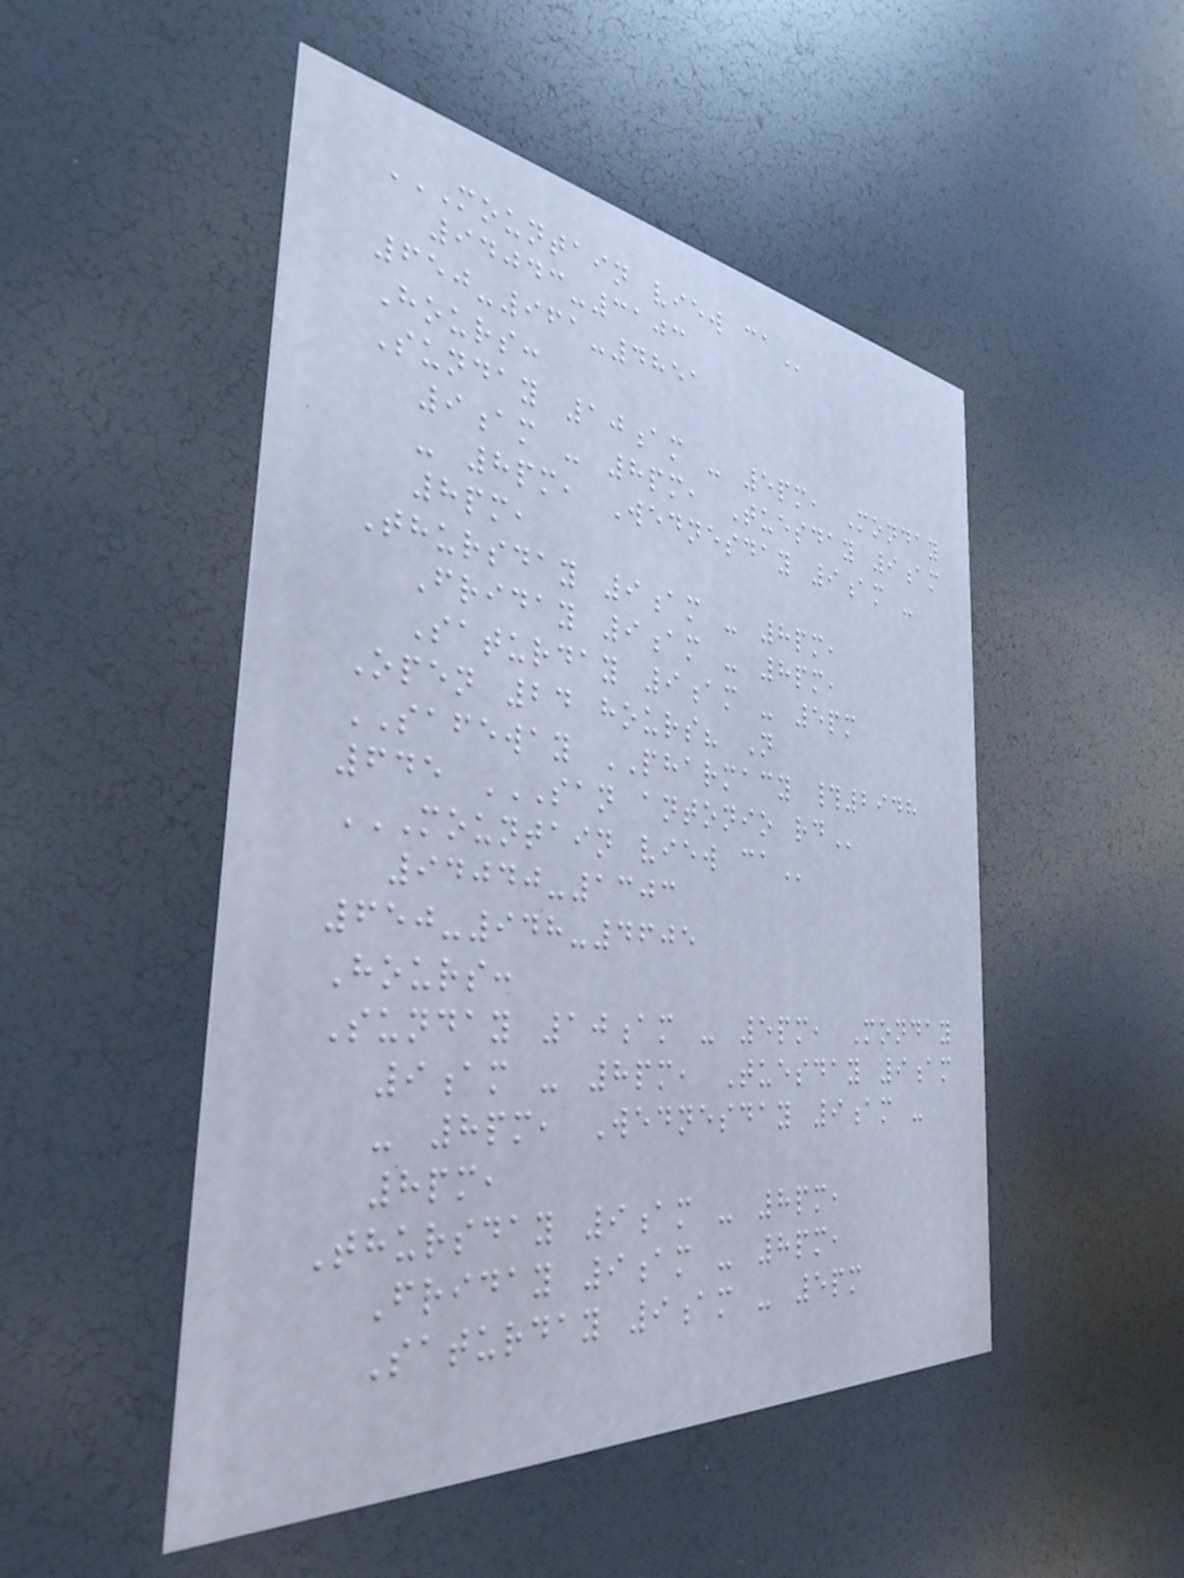MOUNTAIN VIEW CA
94043-3103
650-961-4851
Hours:
Sunday 10am - 5pm, Monday
9am - 8pm, Tuesday 9am
- 8pm, Wednesday 9am -
8pm,
Thursday 9am - 8pm,
Friday 9am - 8pm,
Saturday 9am - 5pm
Open 24 hours? N
SAFEWAY PHARMACY #2948
645 SAN ANTONIO RD
MOUNTAIN VIEW CA
94040-1303
650-948-4605
Hours:
Sunday 10am - 5pm, Monday
9am - 8pm, Tuesday 9am
- 8pm, Wednesday 9am -
8pm,
Thursday 9am - 8pm,
Friday 9am - 8pm,
Saturday 9am - 5pm
